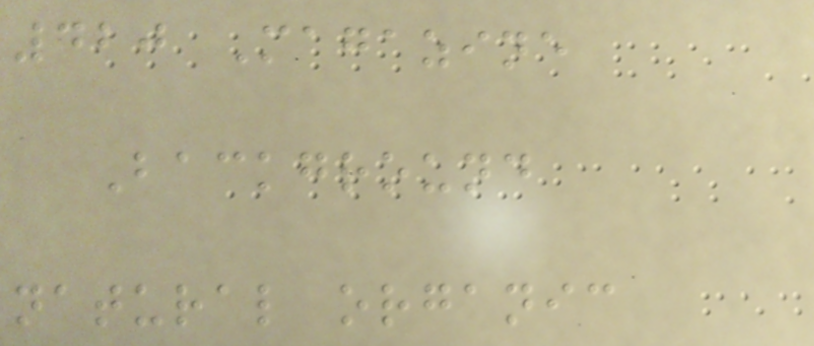420 Magazine
Background
natural organic
